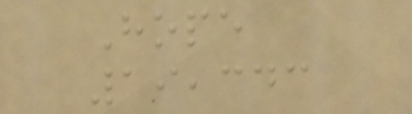Hope
19,343
